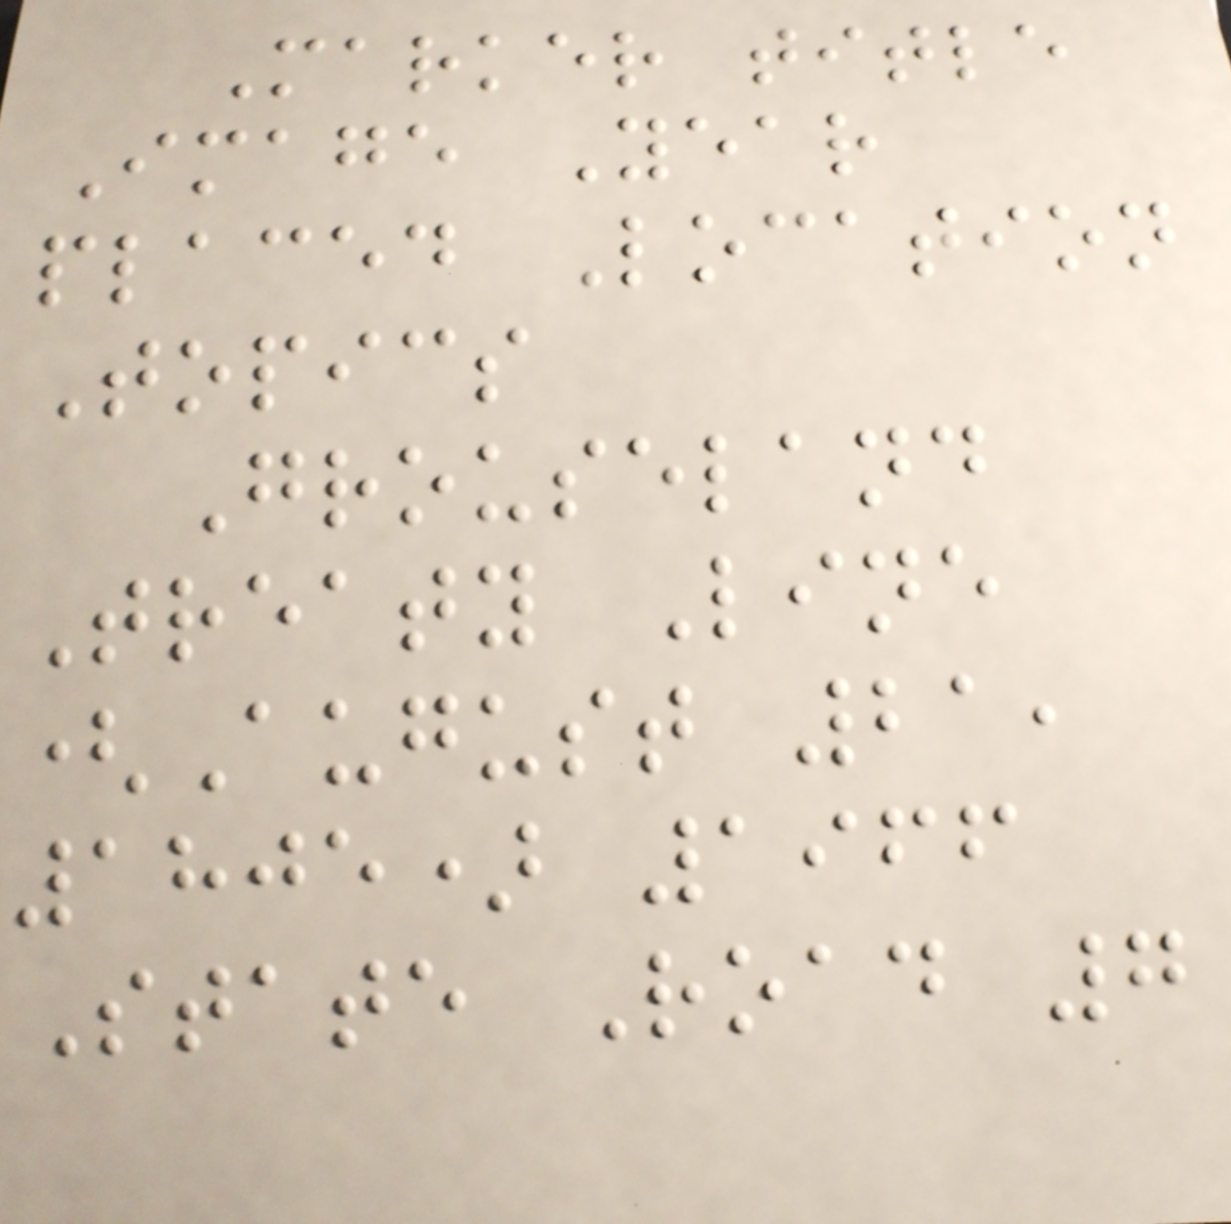Marker title
Image Year
placed Location
Topics
Grouseland
Treaty Line
(August 21,
1805) 1966
State Road 7
